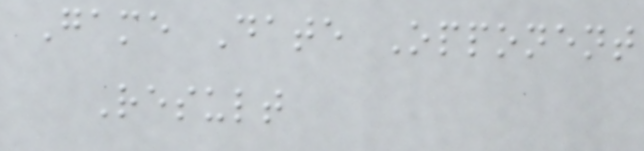Game Date Opponent
Result
